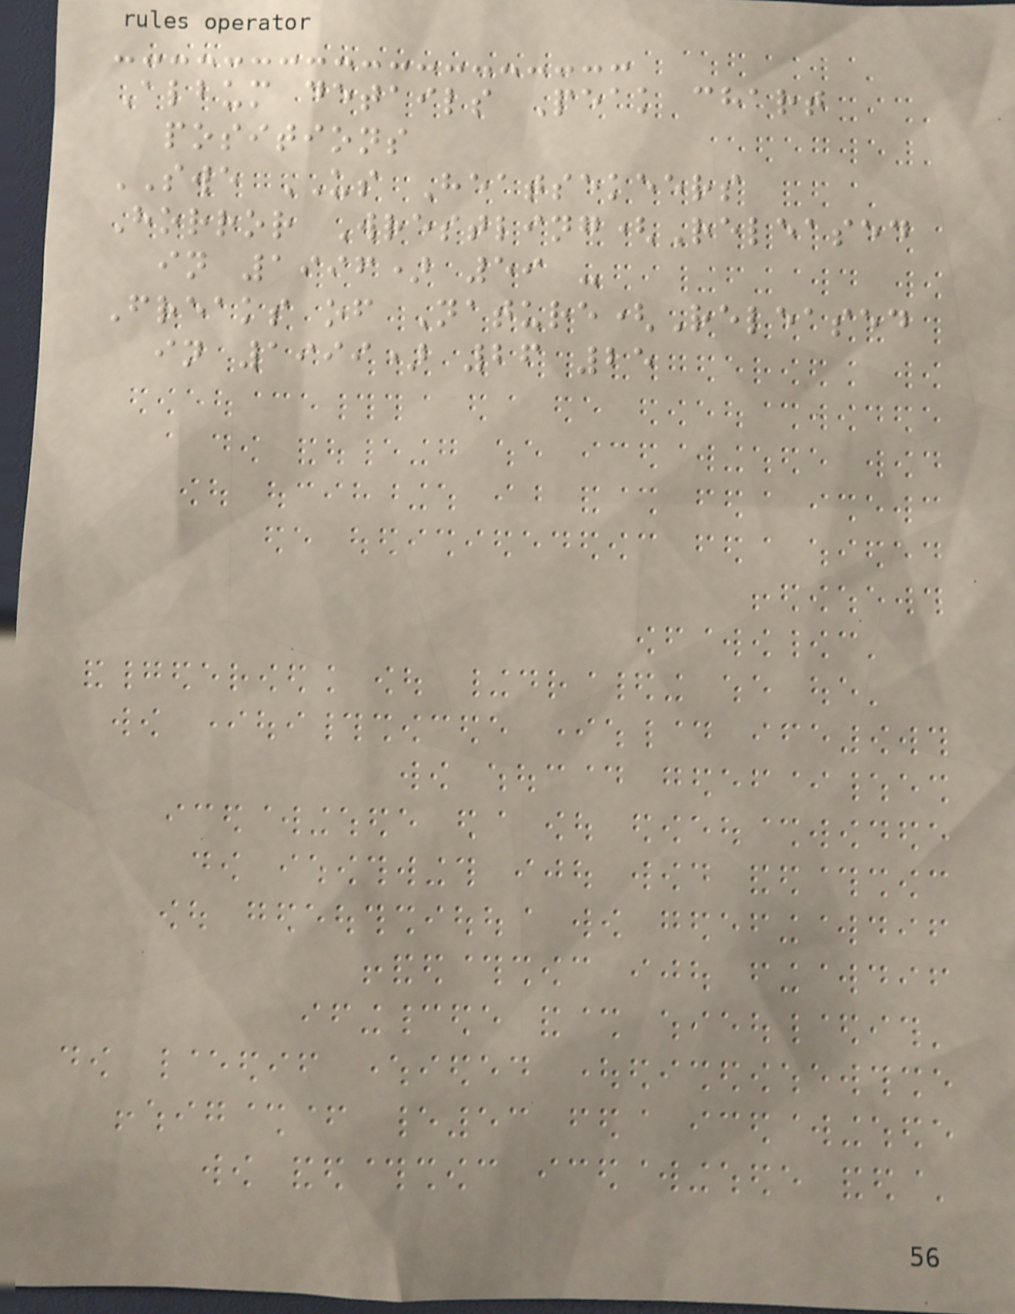Album details Peak chart
positions
SWE US Heatsekeers
Horror Wrestling(Released
in 1996) 59 -
Freaks of Nature(Released
in 1999) 26 25
